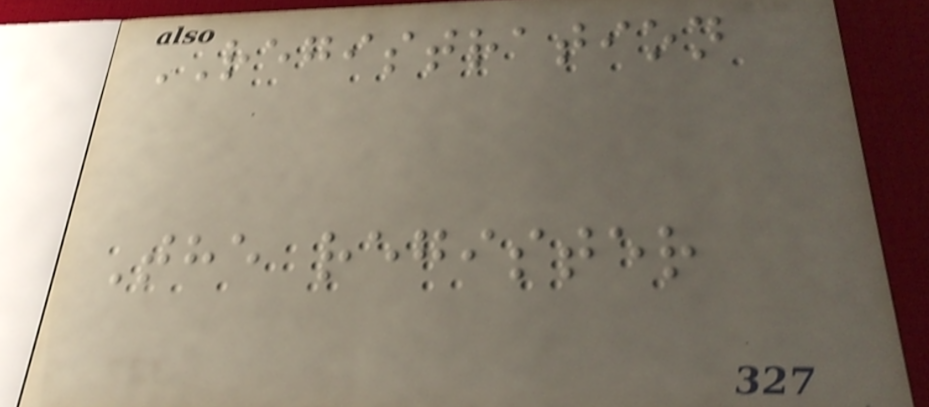REGISTRATION
The register
